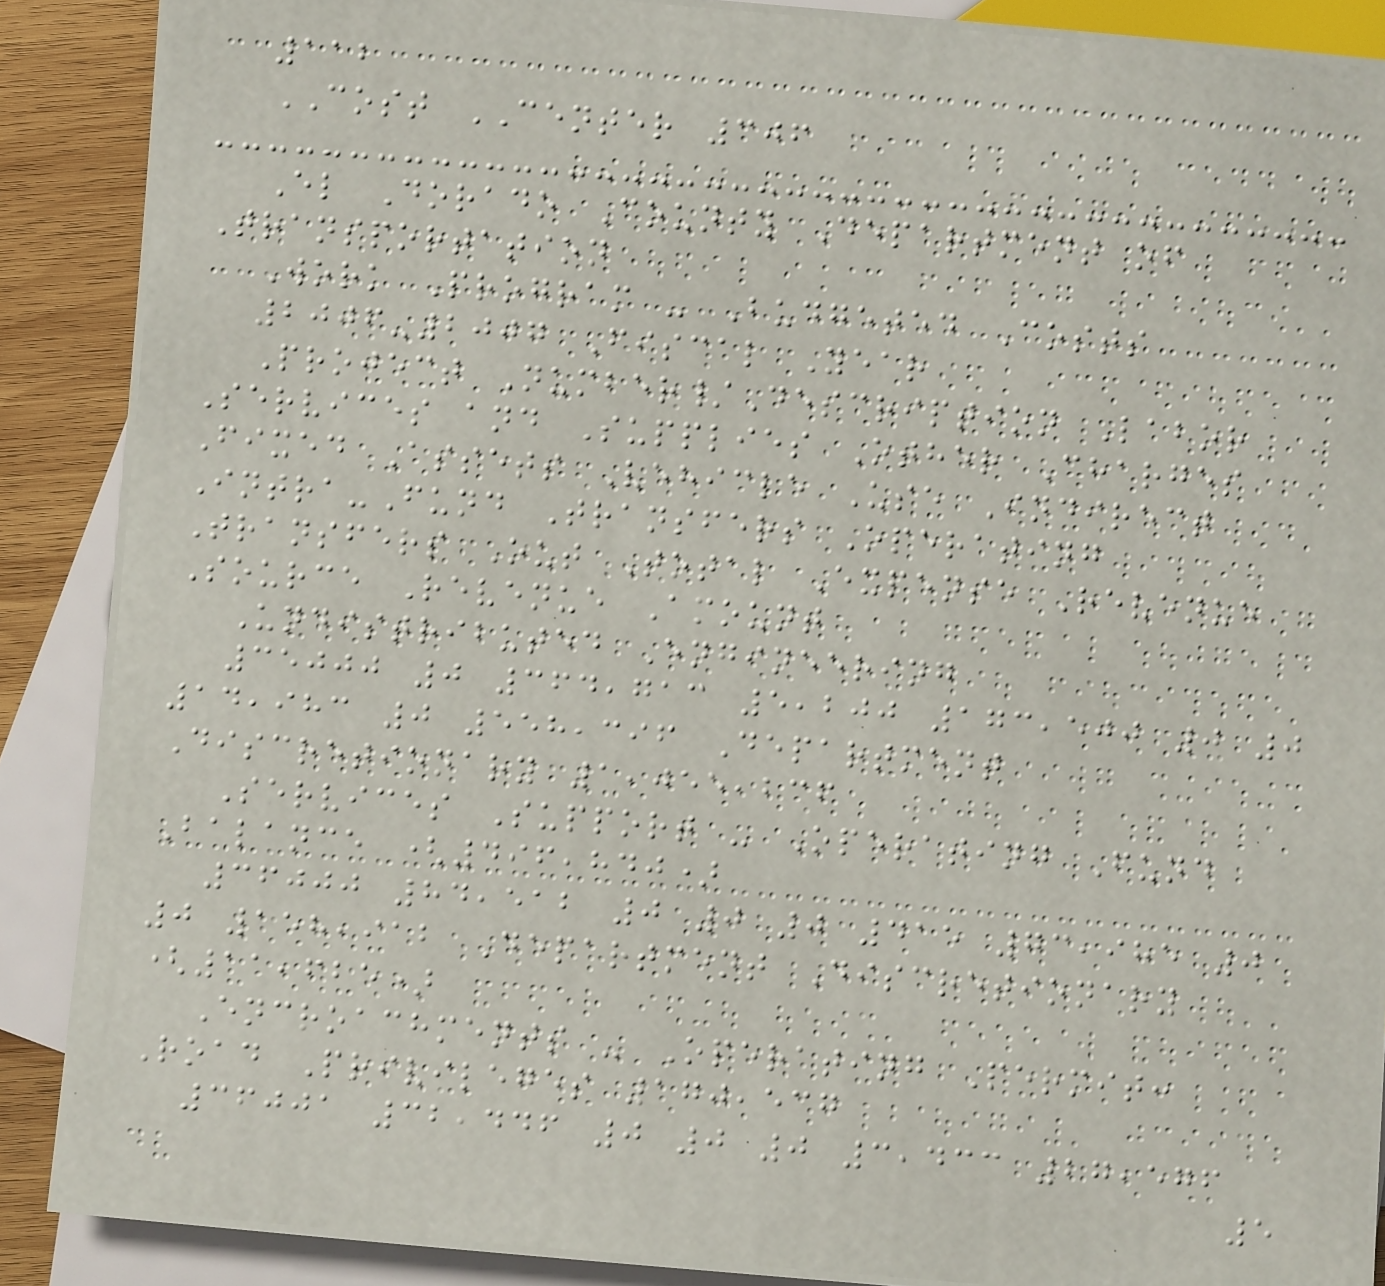112
COST CENTER 306
El Dorado County Department of
Transportation
Work Program - Budgeted Costs
2006-2007 Fiscal Year
Project Number/Description Labor
Services and Supplies Other Charges
Fixed Assets Vehicle Use Indirect
Intra-Fund Transfers Operating
Transfers Out Total Expense Revenue
Source Revenue Amount
Undistributed Engineering
35000 0 364,713 5,200 173,500 0 0
14,983 0 558,396 Department
Discretionary 1,055,236
Services Support - Operating Fund
Balance (496,840)
36000 84,512 0 0 0 415 73,985 0
0 158,912 Department Discretionary
(11,625)
Encroachments - Operating Permit:
Road Privileges 170,537
36001 32,446 0 0 0 3,433 27,576
5
